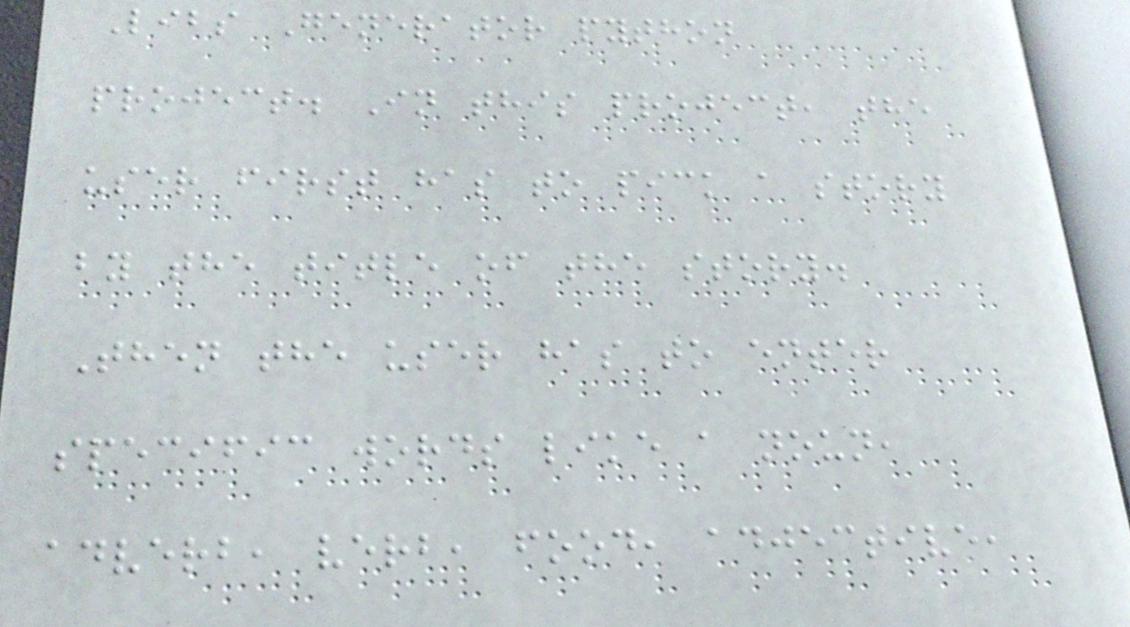Libs Generator python
project. In this project, the
user first has to pick a story
by the title of the story.
Then the user has to enter
specific words like a noun,
adverb, verb, food, adjective,
